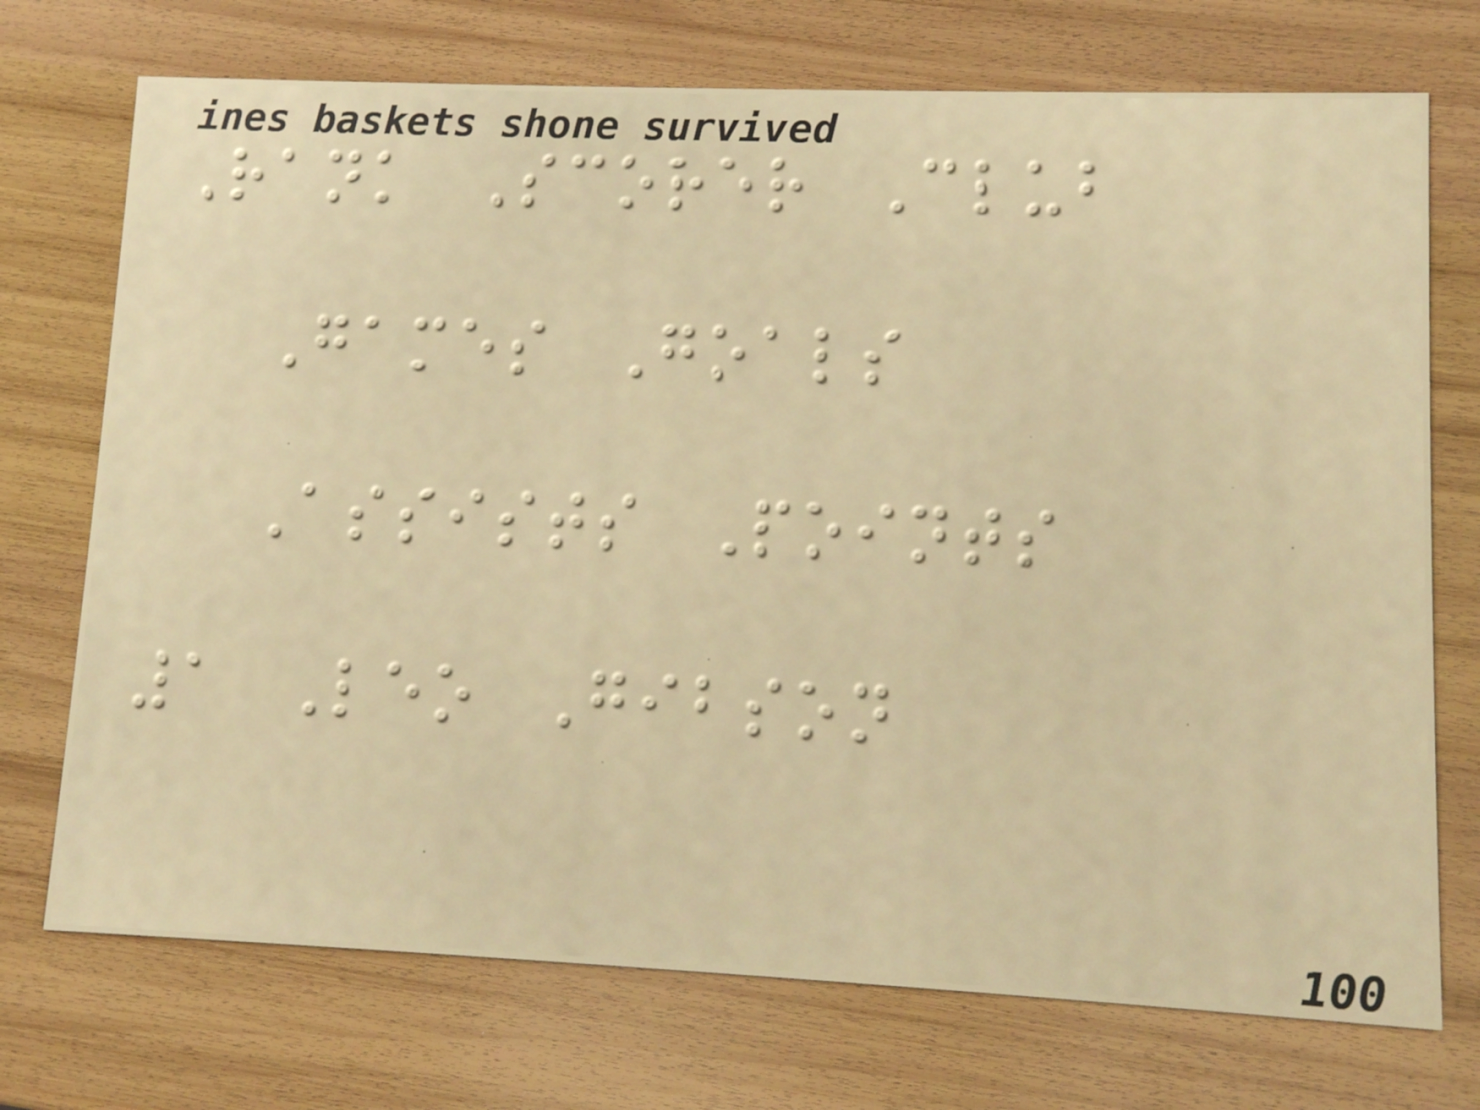Rank Scorer Club
Games Goals
Assists Points
1 Leo Gibson
